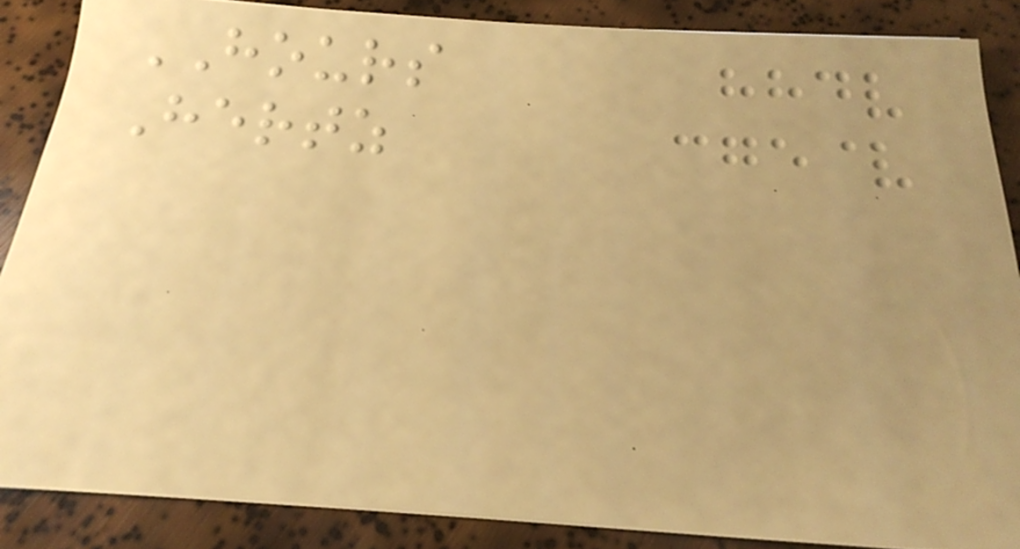HOURS
Hertz
